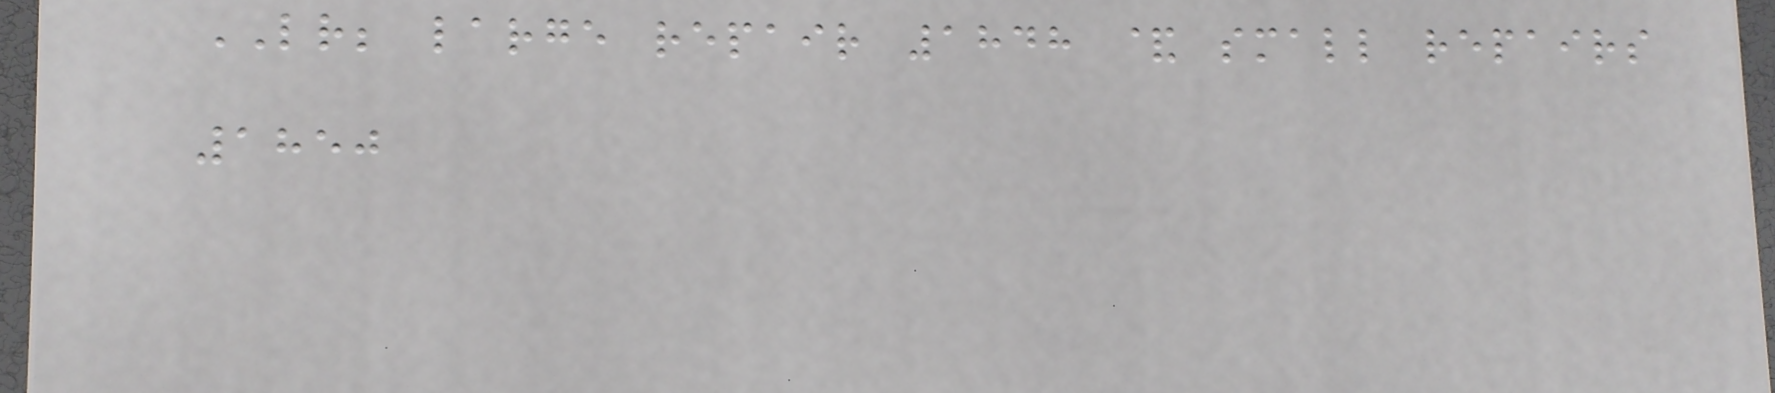LR; large repair 1848 & small repairs
1850
